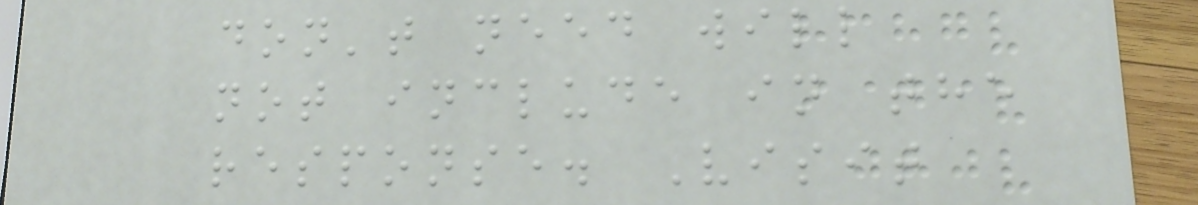don't need will
not include in the
response. Visit
